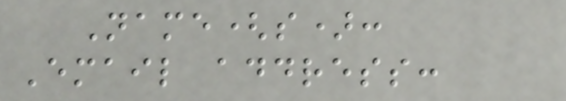Name(s):
Email address:
